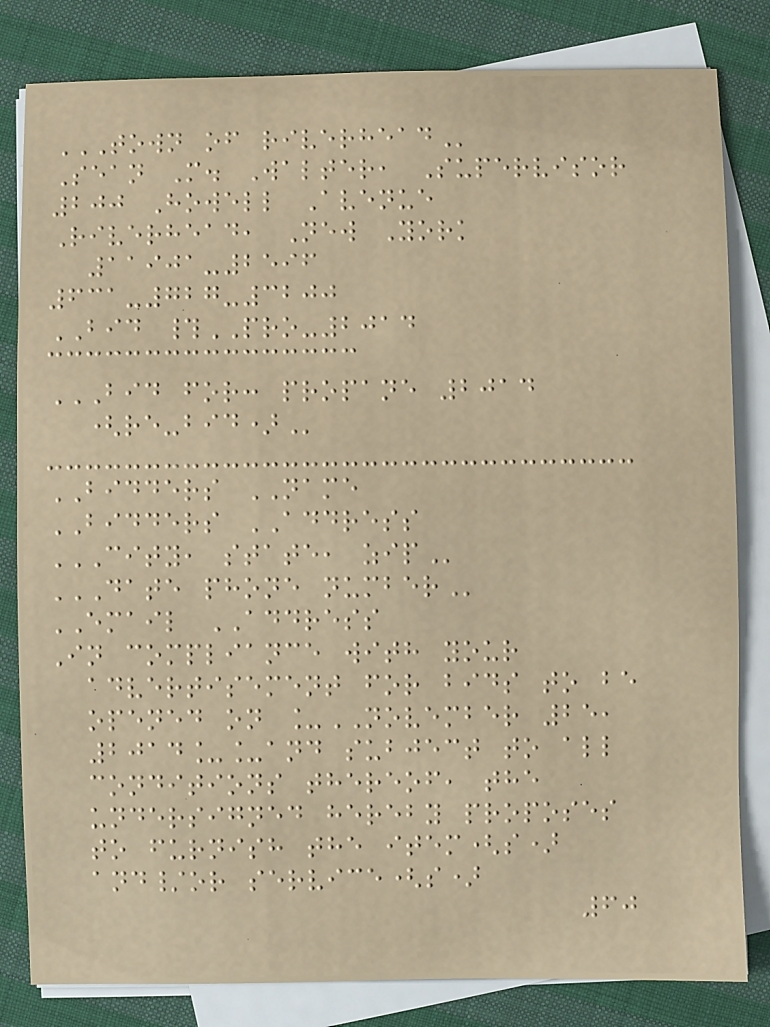TOWN OF RIVERHEAD
Sean M. Walter, Supervisor
200 Howell Avenue
Riverhead, New York
11901-2596
631-727-3200
BID #PRO-2014
BID FOR: PROPANE 2014
(RE-BID)
BIDDERS NAME
BIDDERS ADDRESS
CITY, STATE, ZIP
DATE PHONE NUMBER
EMAIL ADDRESS
In compliance with your
advertisement for bids to be
opened on _NOVEMBER 25,
2014__and subject to all
conditions thereof, the
undersigned hereby proposes
to furnish the item(s)
and/or service(s)
60
